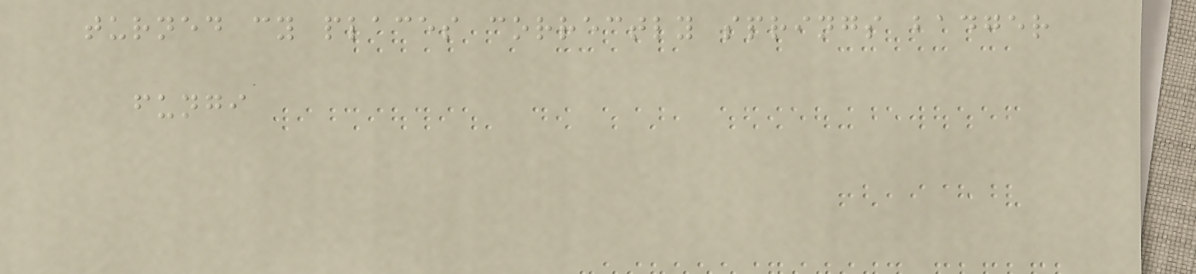turned cy places correctly springs badger
fungi
